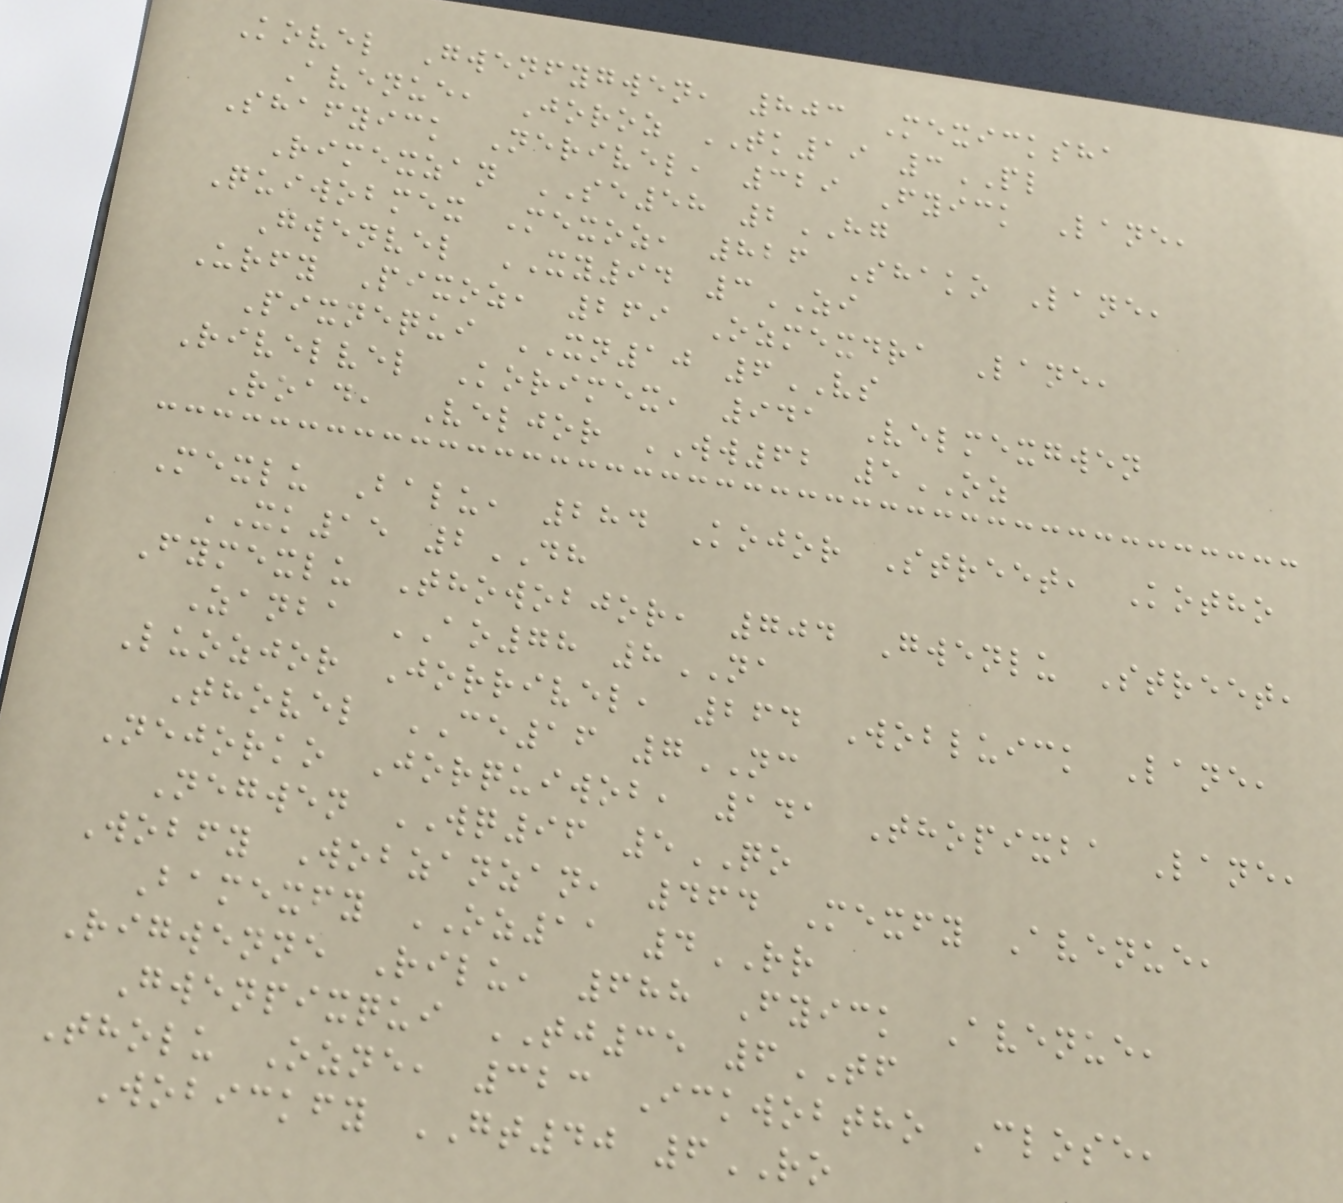Kovel Gwenfygwen, 803 Mexicksha
Avenue, Joroz TK19 3PL
Shafyick Nerivel, 329 Fyick Lane,
Rimexzan SE58 2HG
Quiwobmex Mexoz, 826 Shako Lane,
Gwenvel XY94 3ZI
Urfy Pixoz, 269 Ozmexdra Lane,
Pixnequi XN10 6VS
Rivelvel Korimex, 941 Velmexgwen
Road, Veljor WW62 5OZ
Mexlu Balu, 284 Kojor Street, Kotho
XK15 2DH
Fymexlu Thowobjor, 704 Gwenlu Street,
Zanba AO78 8NA
Luozjor Jorrivel, 264 Wobluick Lane,
Thovel CE16 7NC
Nejorko Jorquiwob, 141 Thopixba Lane,
Negwen WQ96 5QO
Wobfy Wobzanzan, 464 Mexfy Avenue,
Bamexfy OZ11 4RR
Rigwenne Rilu, 688 Fyick Avenue,
Gwenpixqui TJ35 6TF
Tholu Ozne, 323 Ickwobtho Close,
Wobickfy GT40 6RO
